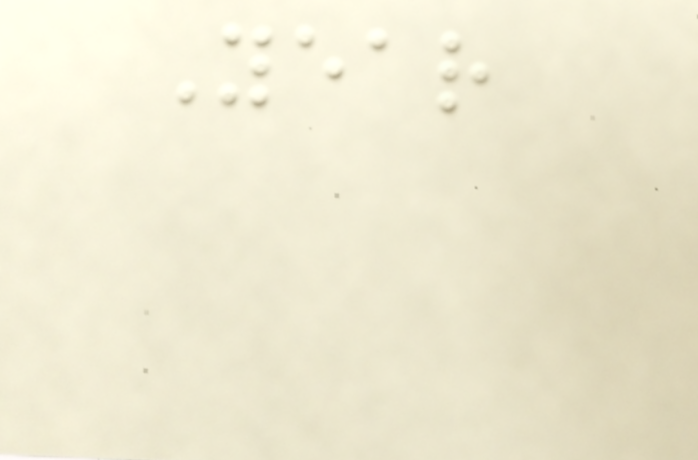Year
